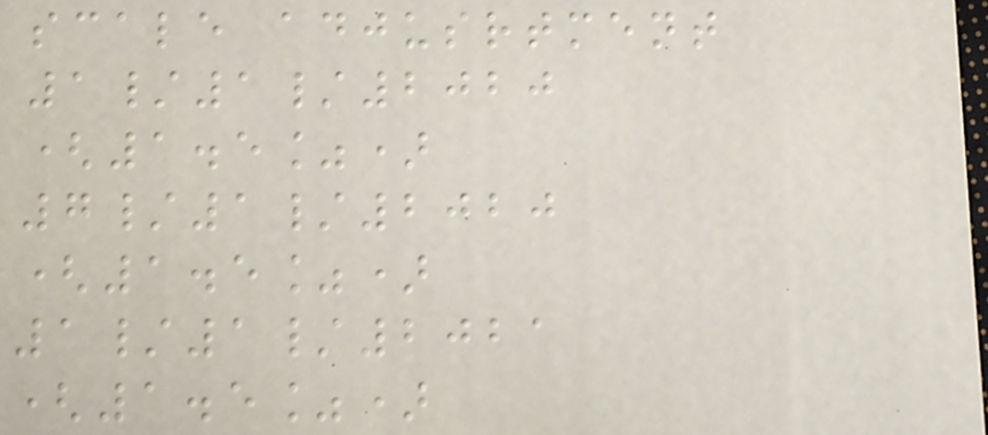scale adjusrtment
1/1/2020
(1.5%)
7/1/2020
(1.5%)
1/1/2021
(1.5%)
